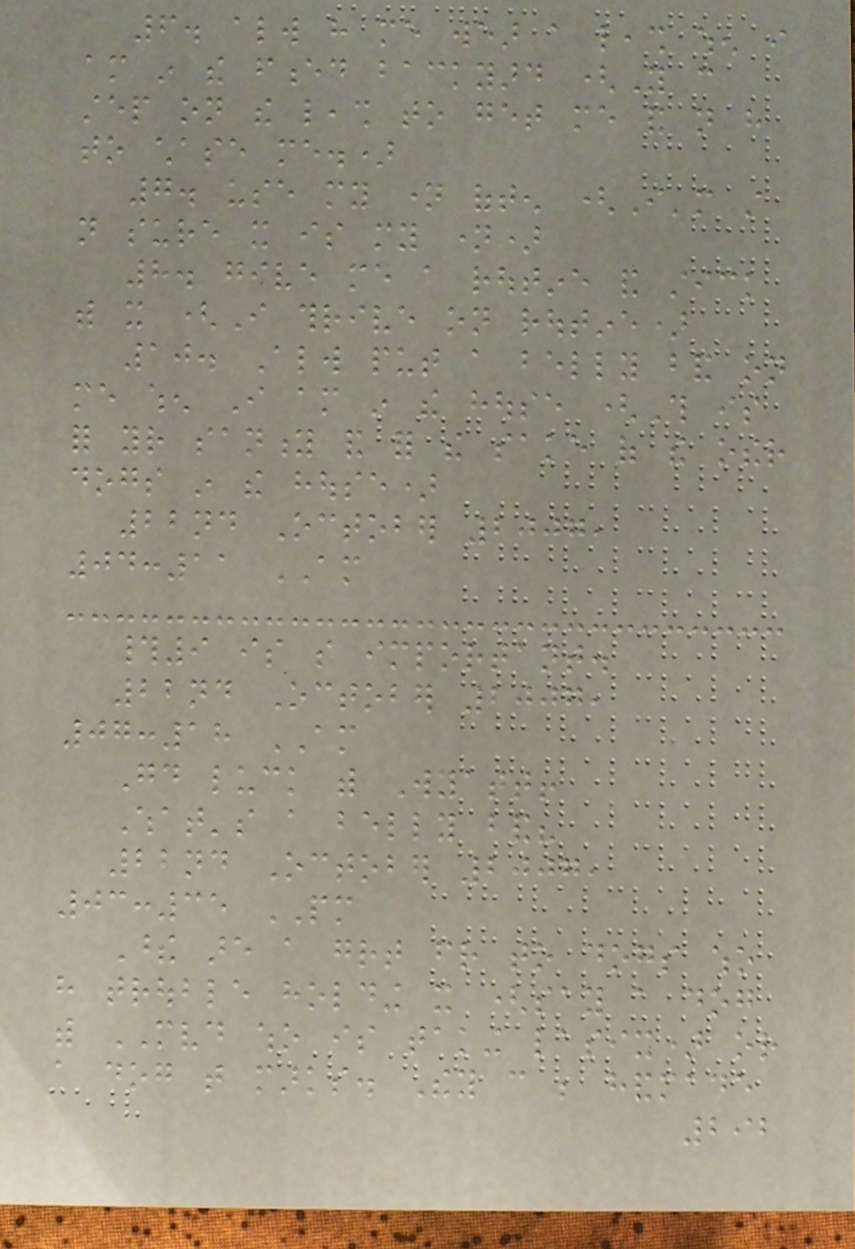6. always have me wear a leash when i
am in the fenced backyard (You can
step on the leash to get me and not have
to chase me.)
7. use my name often (I'm still
not sure it is my name)
8. give me a routine and stick
with it (I thrive on routine)
10. Always put a belly band on
me when I am in the house (This is
for your sanity and for the sake of the other
dogs in the house)
22nd October 2007,
04:11 AM
#9 is so important.
22nd October 2007,
07:18 AM
Good luck with Wyatt!
What's a belly band?
22nd October 2007,
03:35 PM
These are a great friend to dogs who
have trouble holding it (say a dog
with MVD who is taking lasix) or
a dog that marks. They can be handmade
292
